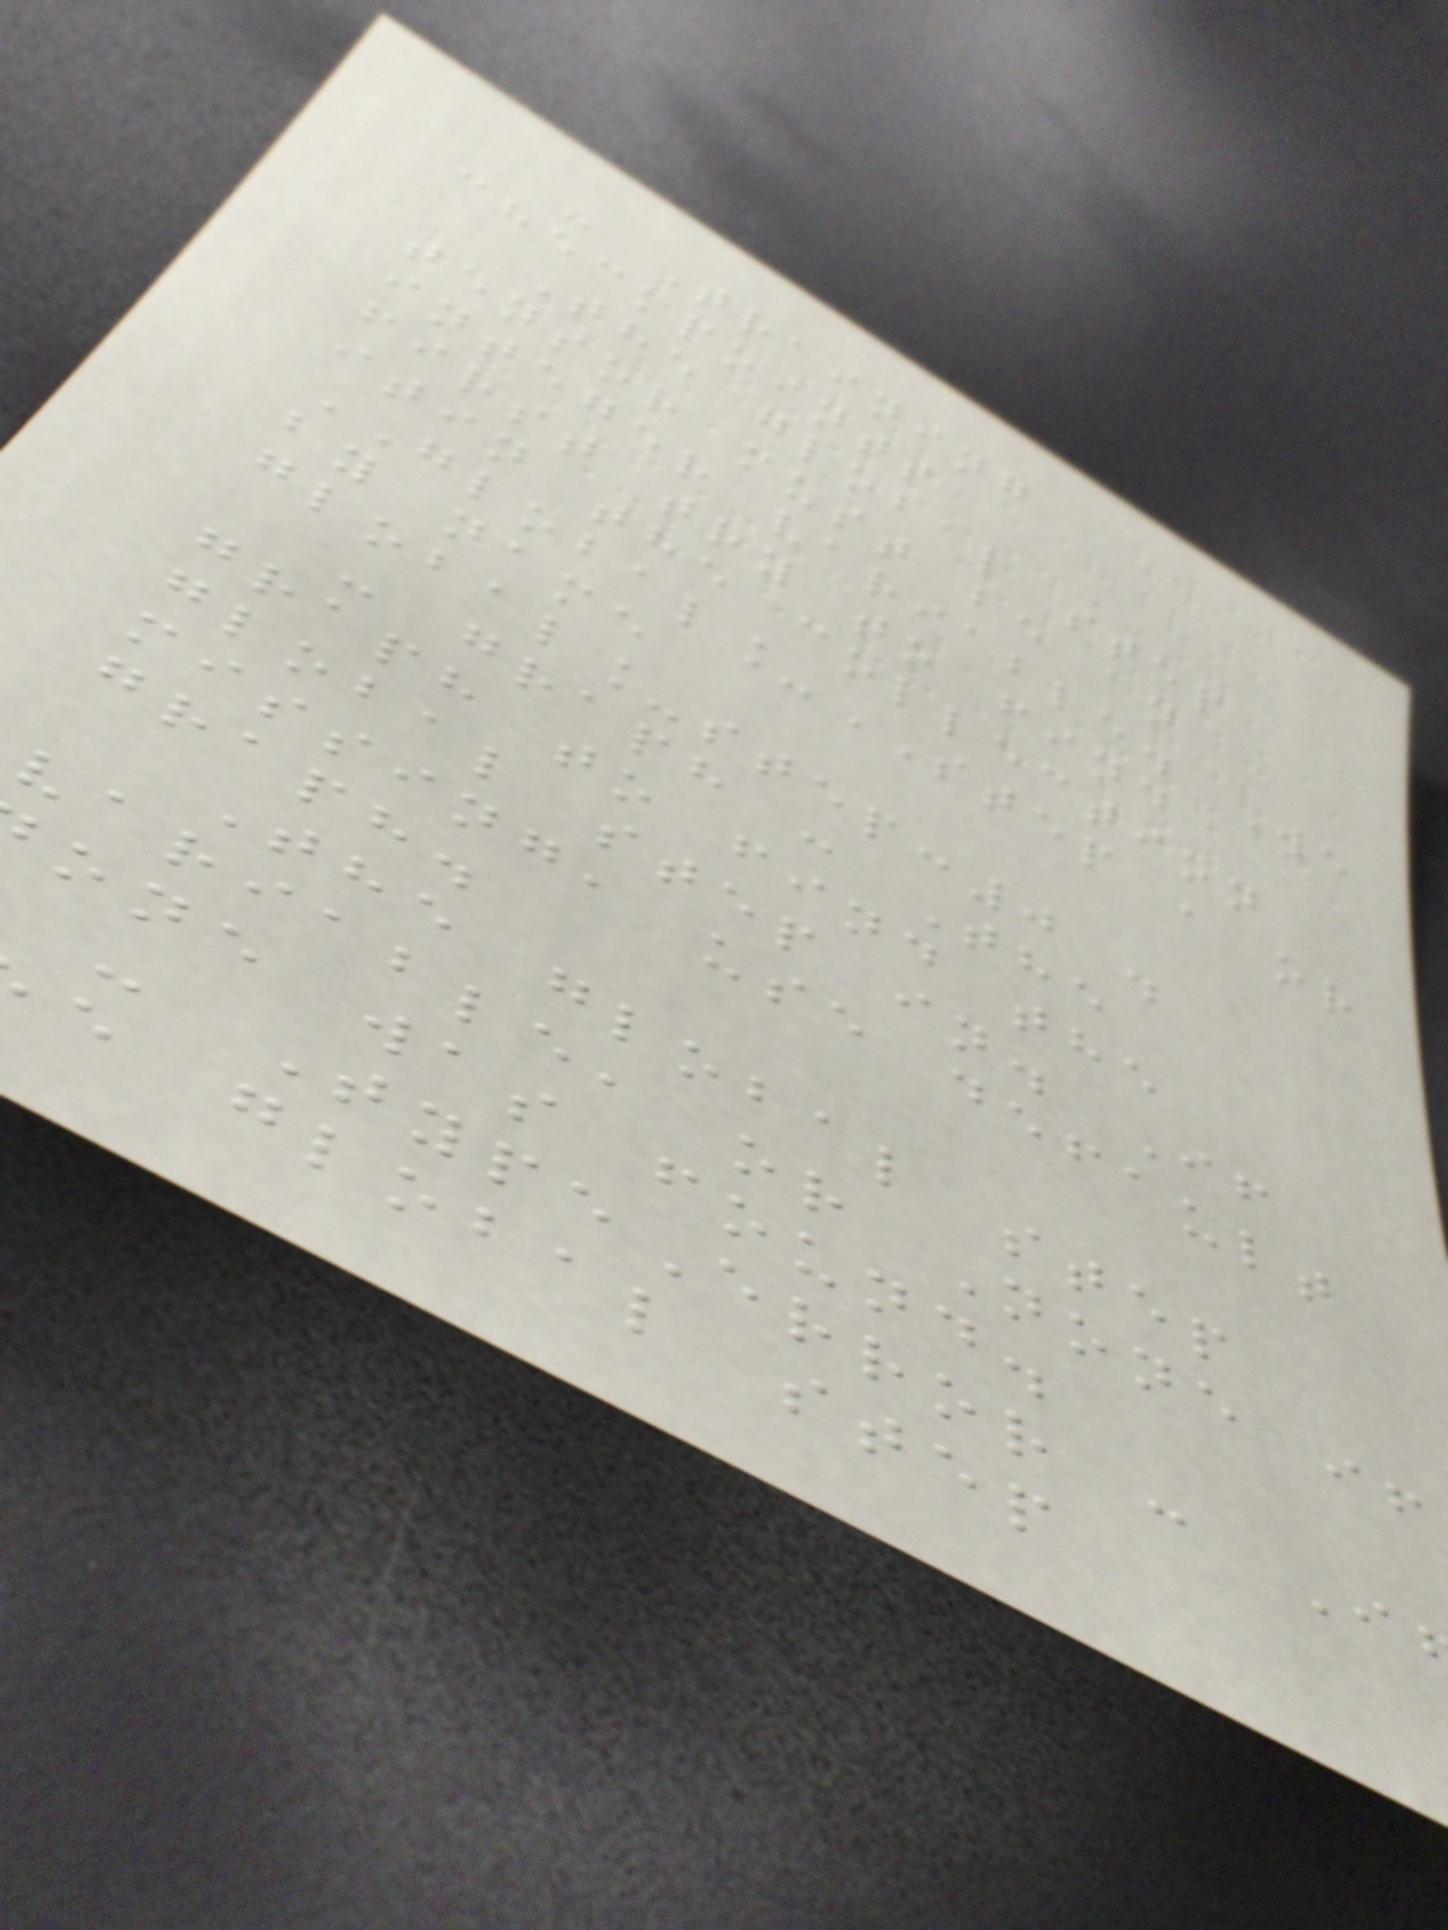- Training
checkpoints
The global step
tensor must be an
integer variable. We
first try to find
itin the collection
GLOBAL_STEP , or
by name
global_step:0 .
- graph : The
graph to find the
global step in. If
missing, use default
graph.
The global step
variable, or None if
one was found.
- TypeError : I
e global step
